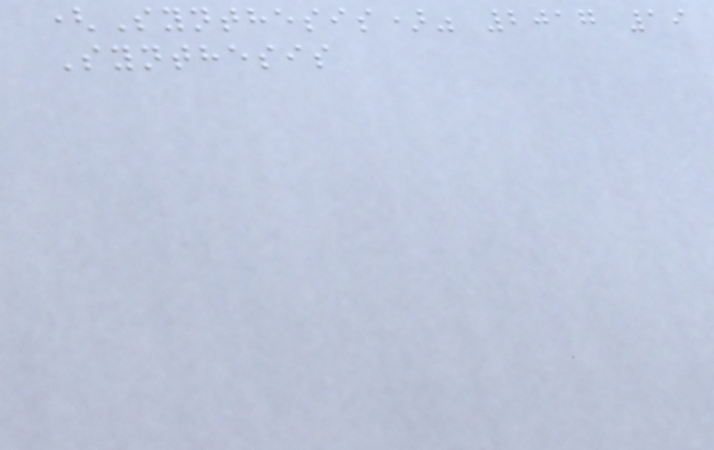(Synthesis)" 2017 19
Synthesis
